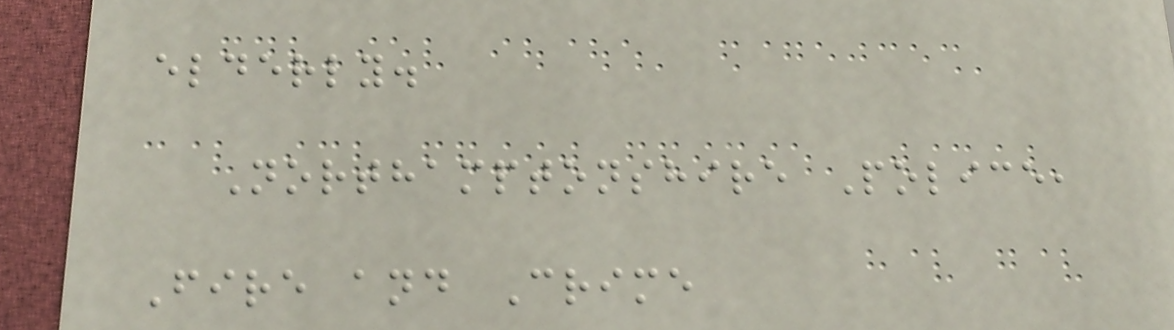elderly.
Northamptonshire Police,
Fire and Crime
